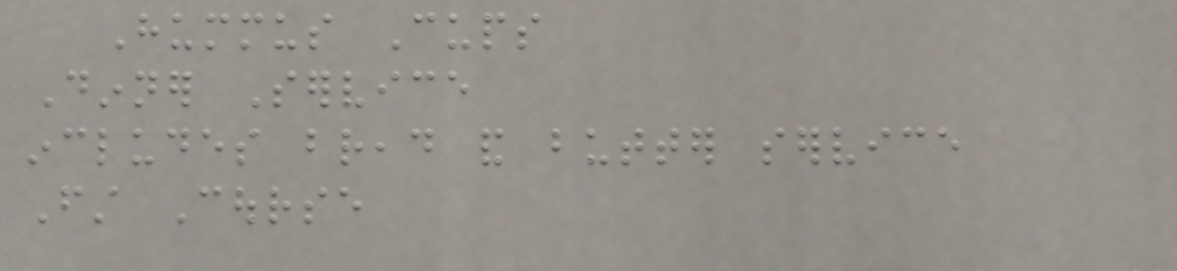Hummus Cups
Dinner Service
includes bread and butter service
First Course
